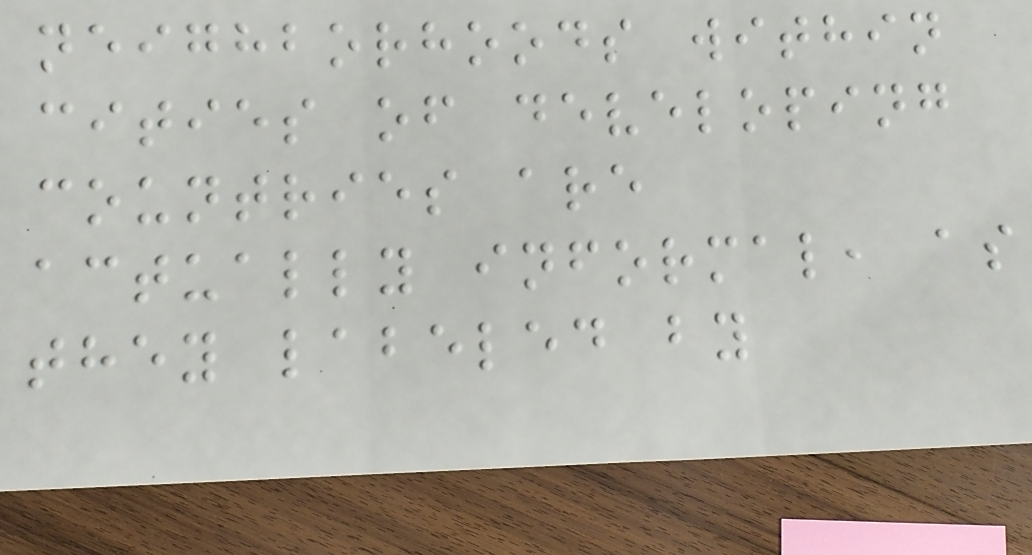neighborhoods within
cities of developing
countries are
actually informal, as
they labeled by
